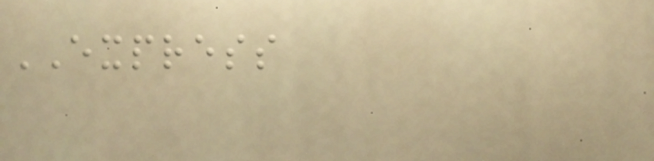EXPRESS
